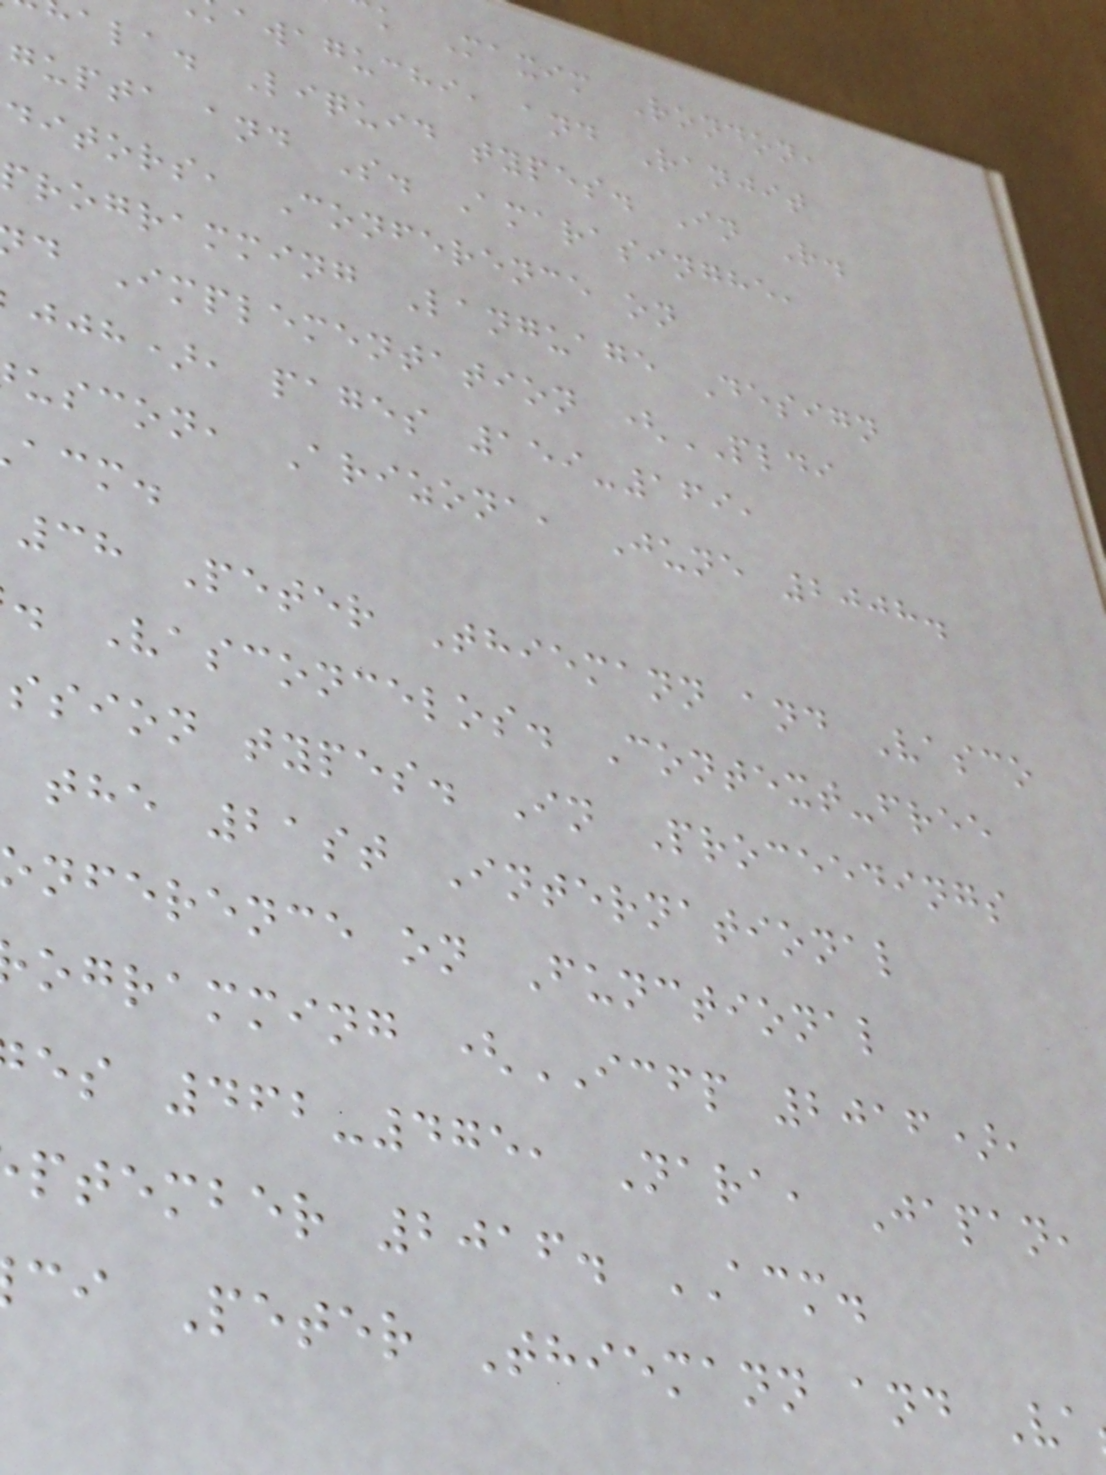k Maxim Rondon,
awaguchi, and Ranjit
ala. Liquid types. In R.
gupta and S. Amarasinghe,
ditors, Conference on
programming Language Design
d Implementation (PLDI
jjh), pages 159-169,
uscon, Arizona, June 2008.
acm.
38 Peter Thiemann and Vasco
. Vasconcelos. Context-free
ssion types. In Proceedings
the 21st International
nference on Functional
ogramming (ICFP 2016),
es 462-475, Nara, Japan,
ptember 2016. ACM.
ci Peter Thiemann and Va
